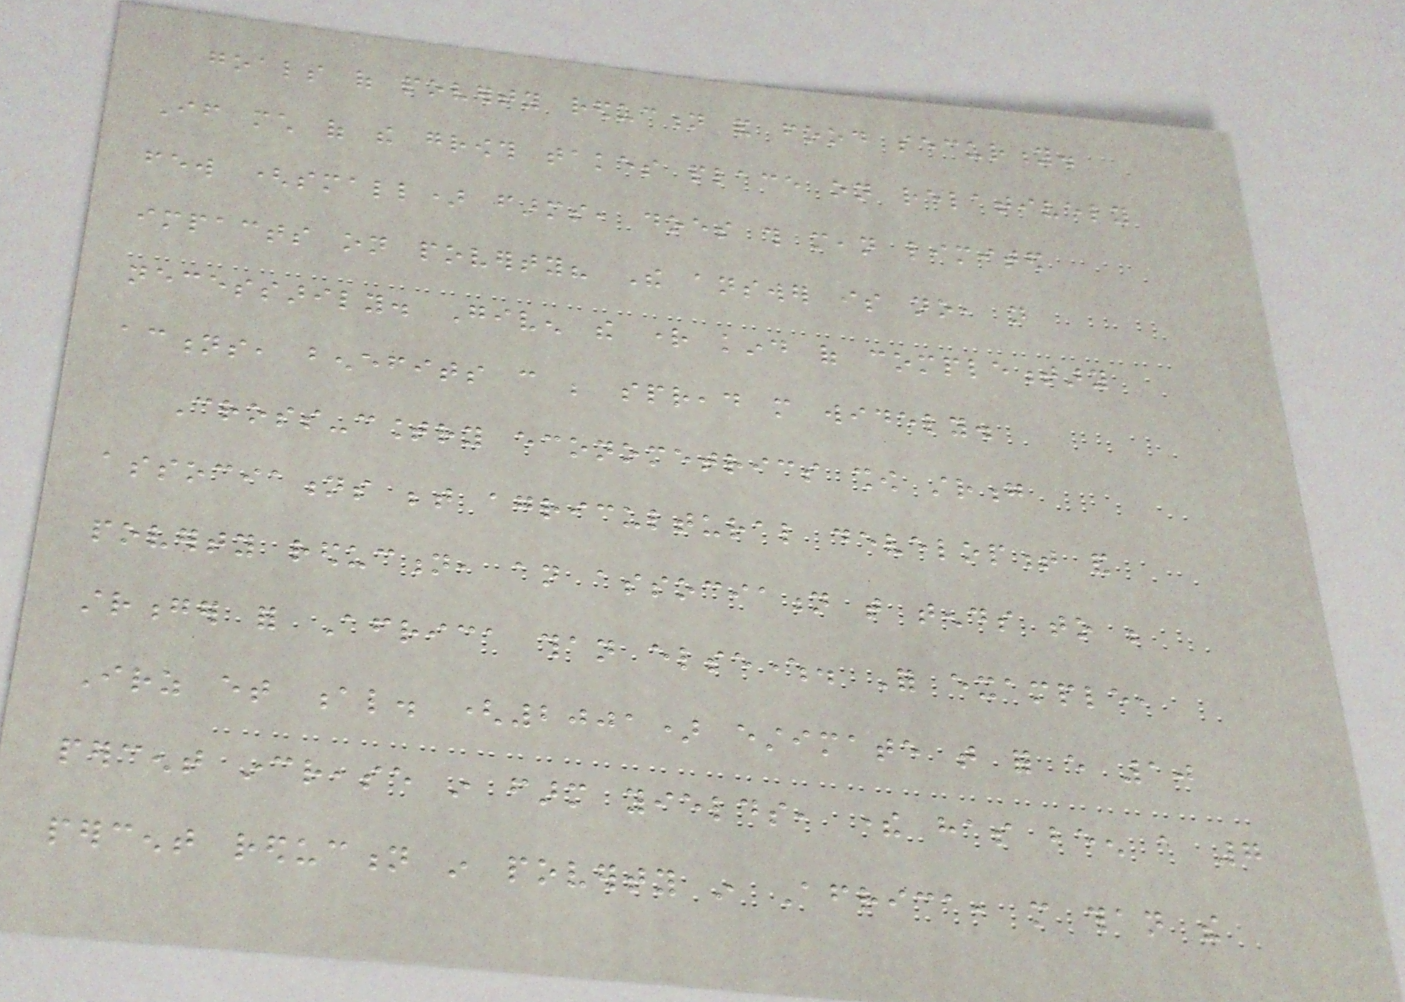goals of poverty reduction and food security.
If much of the growth takes place on relatively
few (small) farms, does this mean limited
impacts on poverty? The answer is no, not
necessarily. Given the right kind of complementary
actions, benefits can be spread more widely.
Cross-country econometrics show strong
associations between agricultural development and
poverty reduction, an association that tends to be
stronger for Africa than elsewhere. For example,
Irz et al. (2001) estimate that for every 10
percent increase in farm yields, there has been a 7
percent reduction in poverty in Africa, more than the
